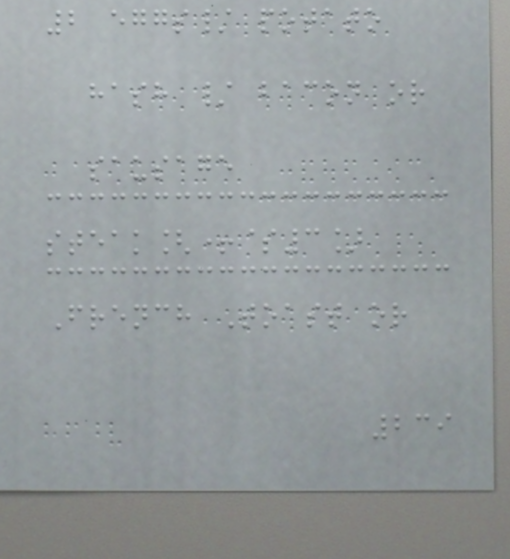2 eggs/ potato
hash / bacon or
sausage
steak[+$3]
French Toast or
239
